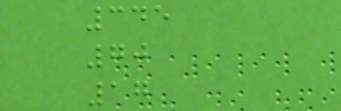345
70
17
